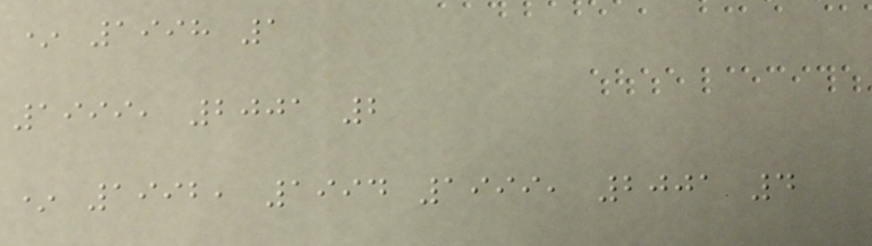* 1998 1
1999, 2001 2
* 1992, 1994 1999, 2001 4
